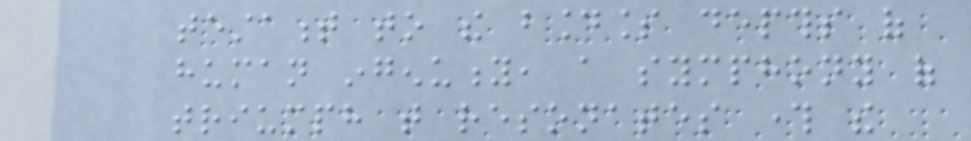testament to the boundless depths of
human ingenuity, a symphony of
triumph that resonates through the
